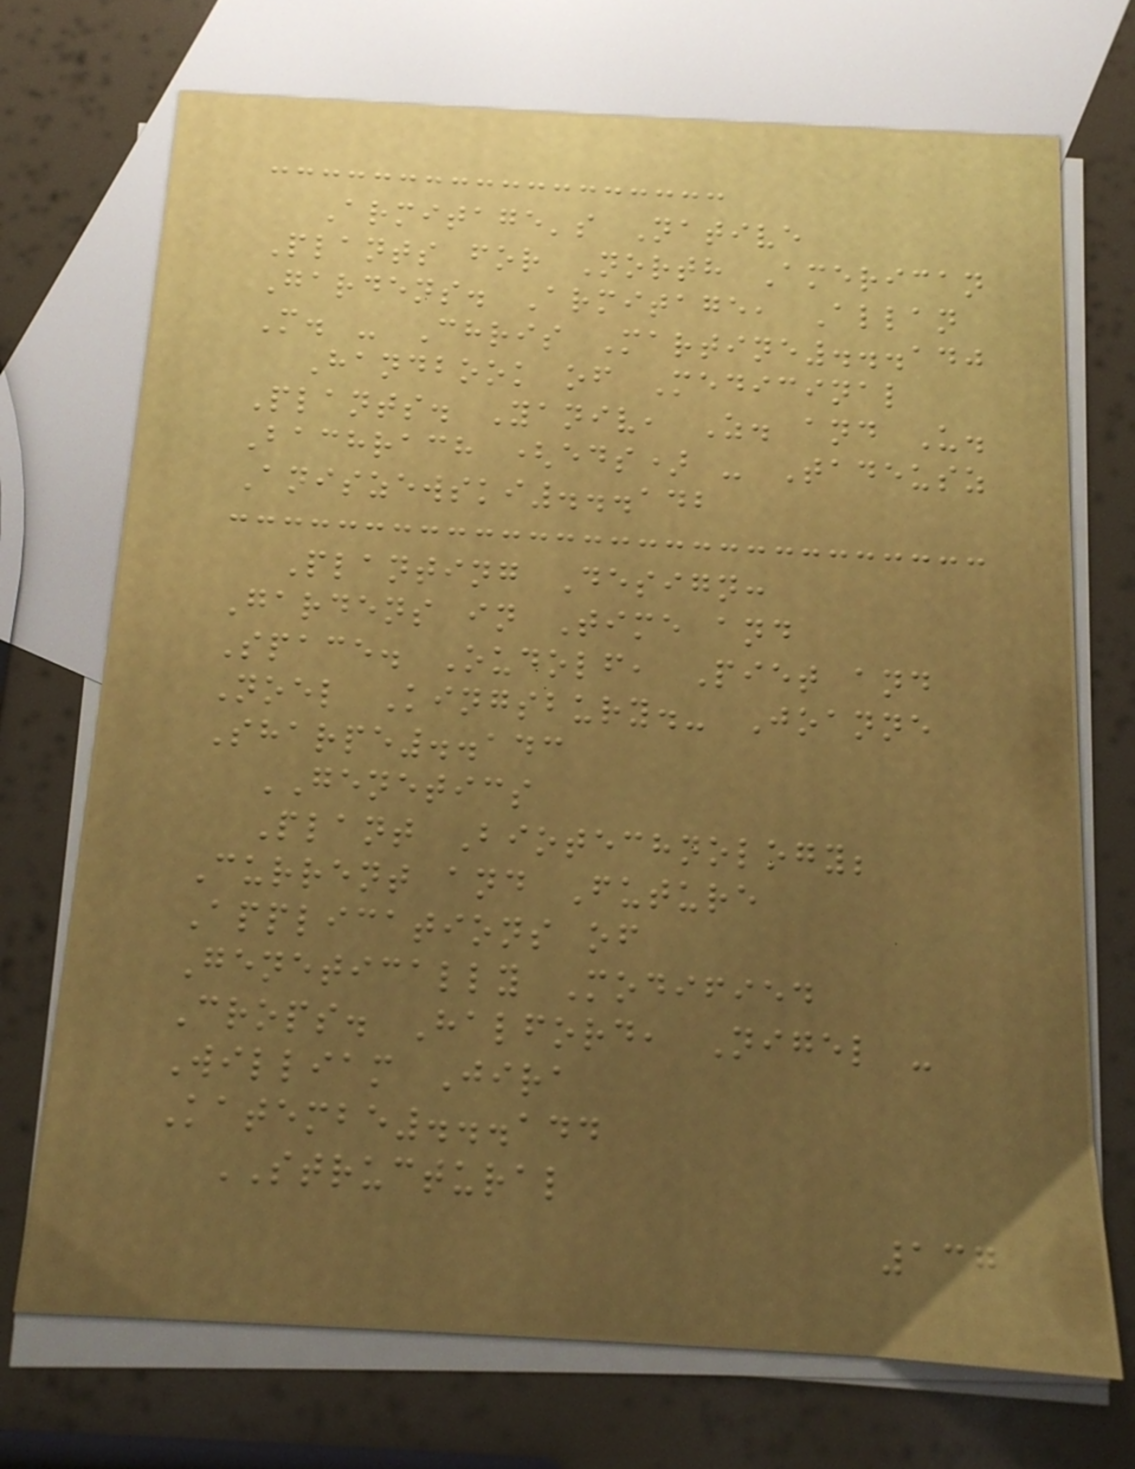Armitage's Native
Plants for North American
Gardens. Armitage, Allan
M. - Chris Martine...140
Handbook of Medicinal
Plants. Yaniv, Z. and U.
Bachrach (eds) - Tadeusz
Aniszewski...142
Planting Design:
Gardens in Time and
Space. Oudolf, Piet and
Noel Kingsbury.- Joanne
Sharpe..143
GENETICS
Plant Biotechnology;
Current and Future
Applications of
Genetically Modified
Crops. Halford, Nigel -
William Jira
Katembe...144
STRUCTURAL
137
